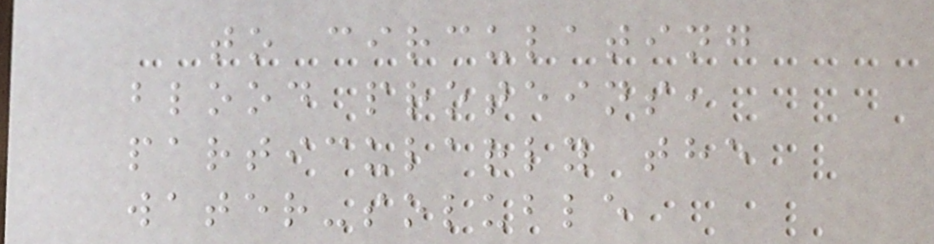to circulating
blood proteins,
particularly the
water-soluble
